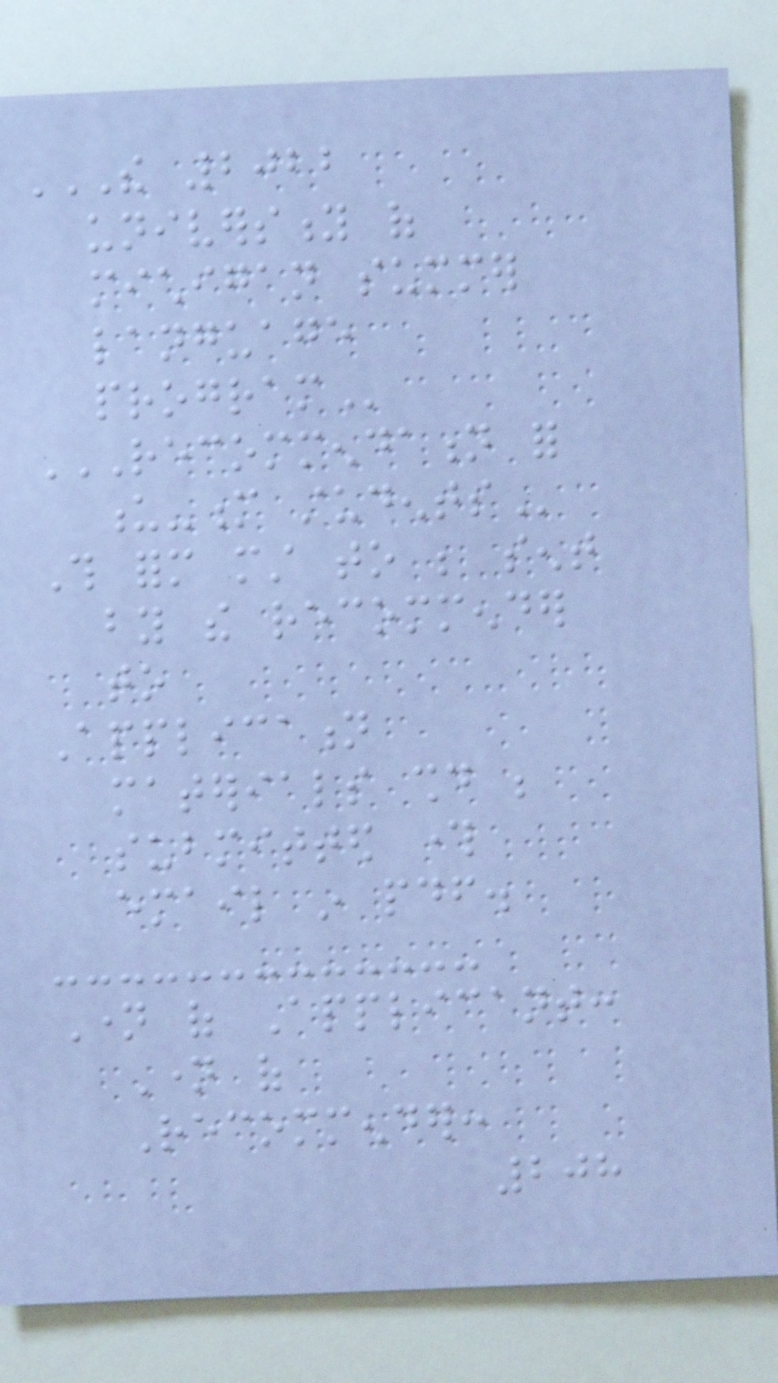THE 2022
UNIVERSITY OF
MICHIGAN SUMMER
LANGUAGE
PROGRAM
RECOMMENDATION FOR
U-M STUDENTS
This form must to be sent
by the recommender
to
Application
materials should be
submitted through
email in pdf.
Name of Applicant:
Name of
Recommender:
208
